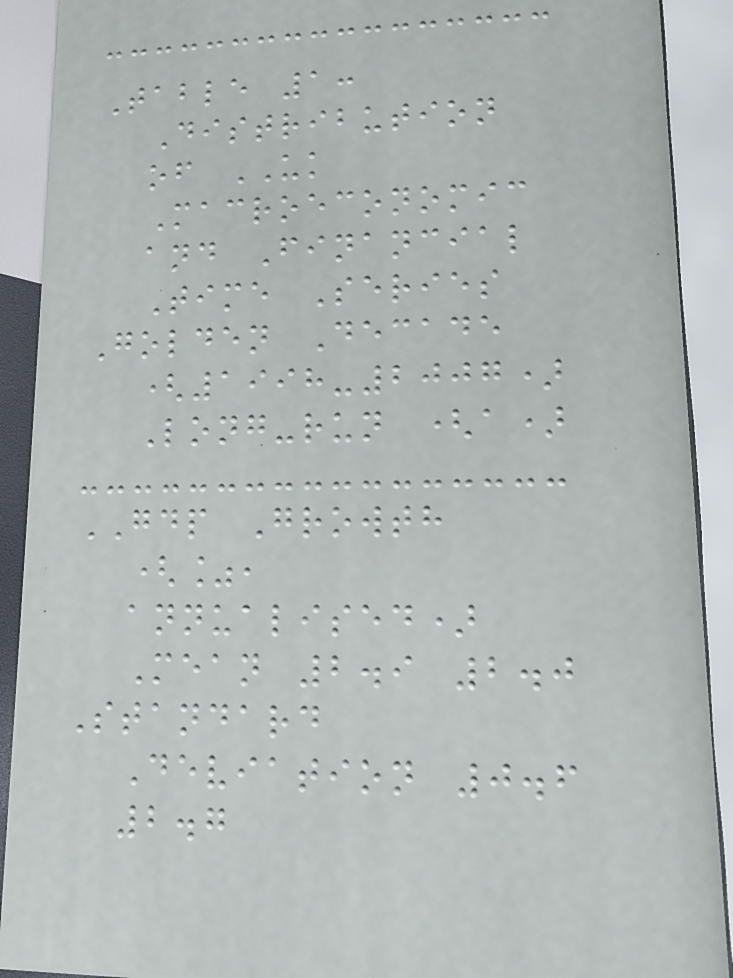Table 1:
Distribution
of UK
Macroeconomic
and Financial
Time Series
Golden Decade
(1998-2007)
Long-run (a)
GDP Growth
(%,
annualised)
Mean 2.9 2.0
Standard
Deviation 0.6
2.7
